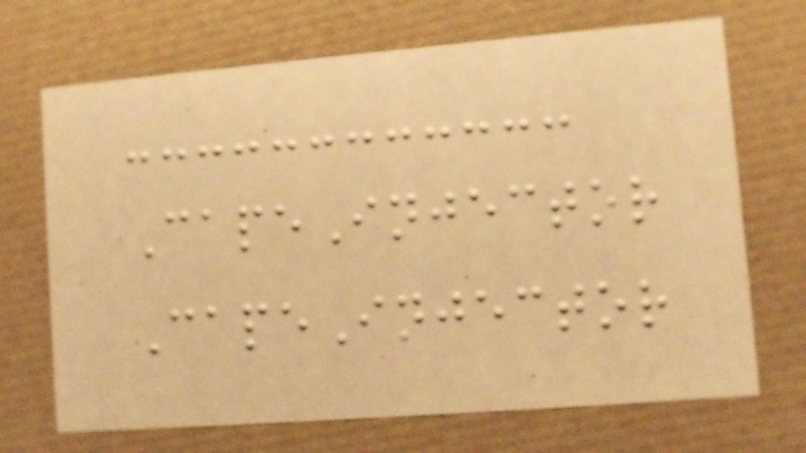CapeInjector
CapeInjector
